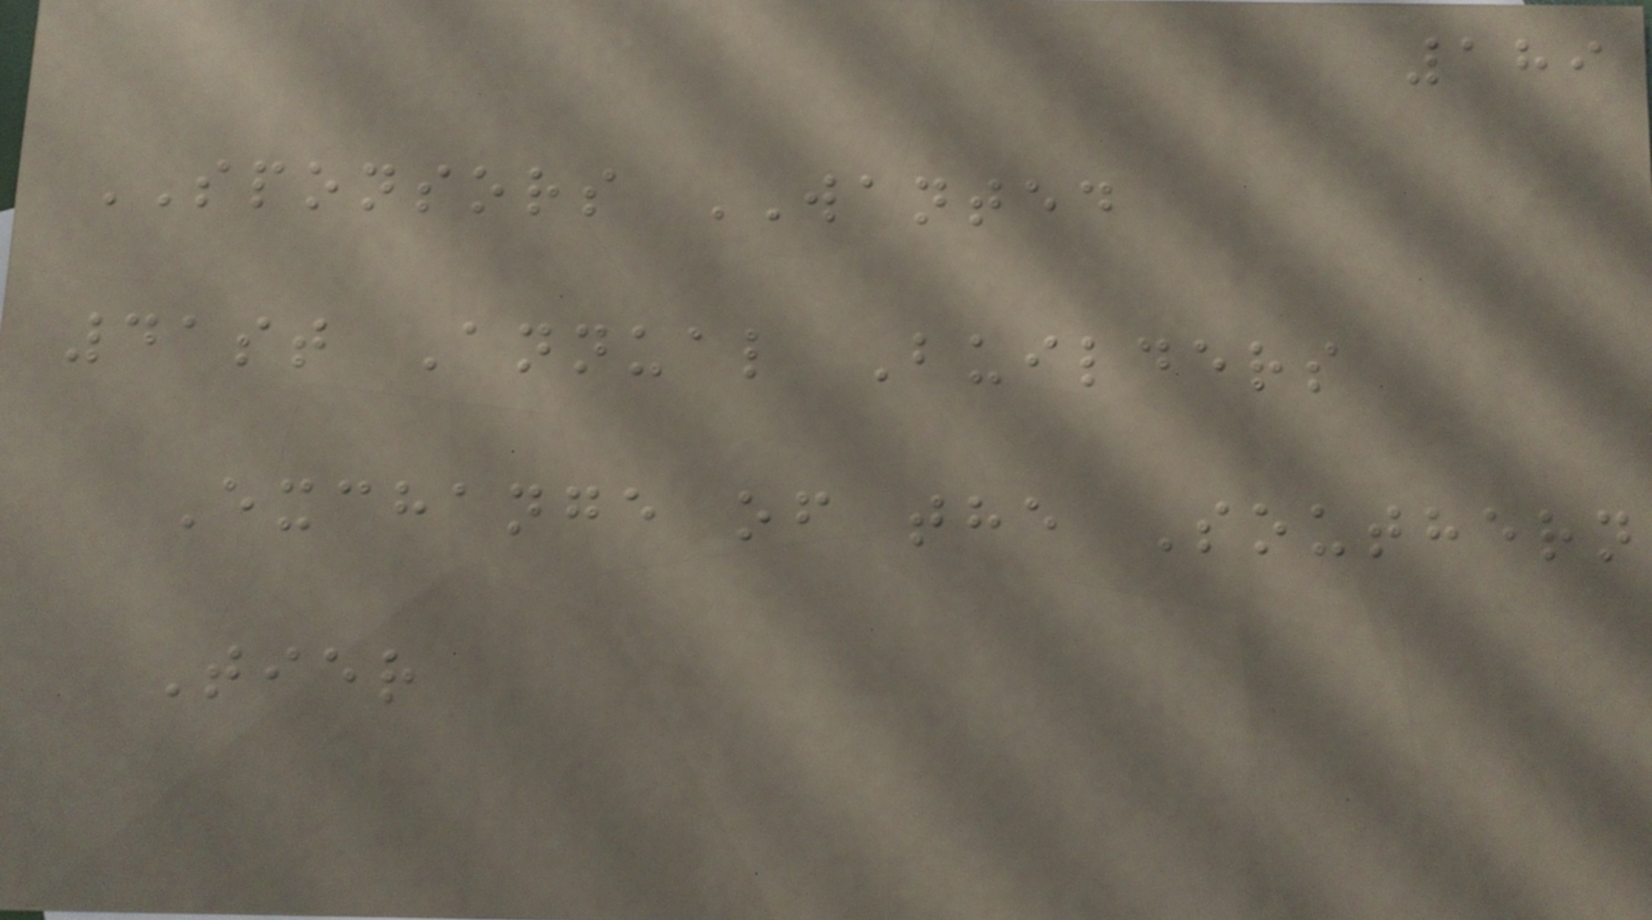189
SPONSORS WANTED
41st Annual Builders
Exchange of the Southern
Tier
